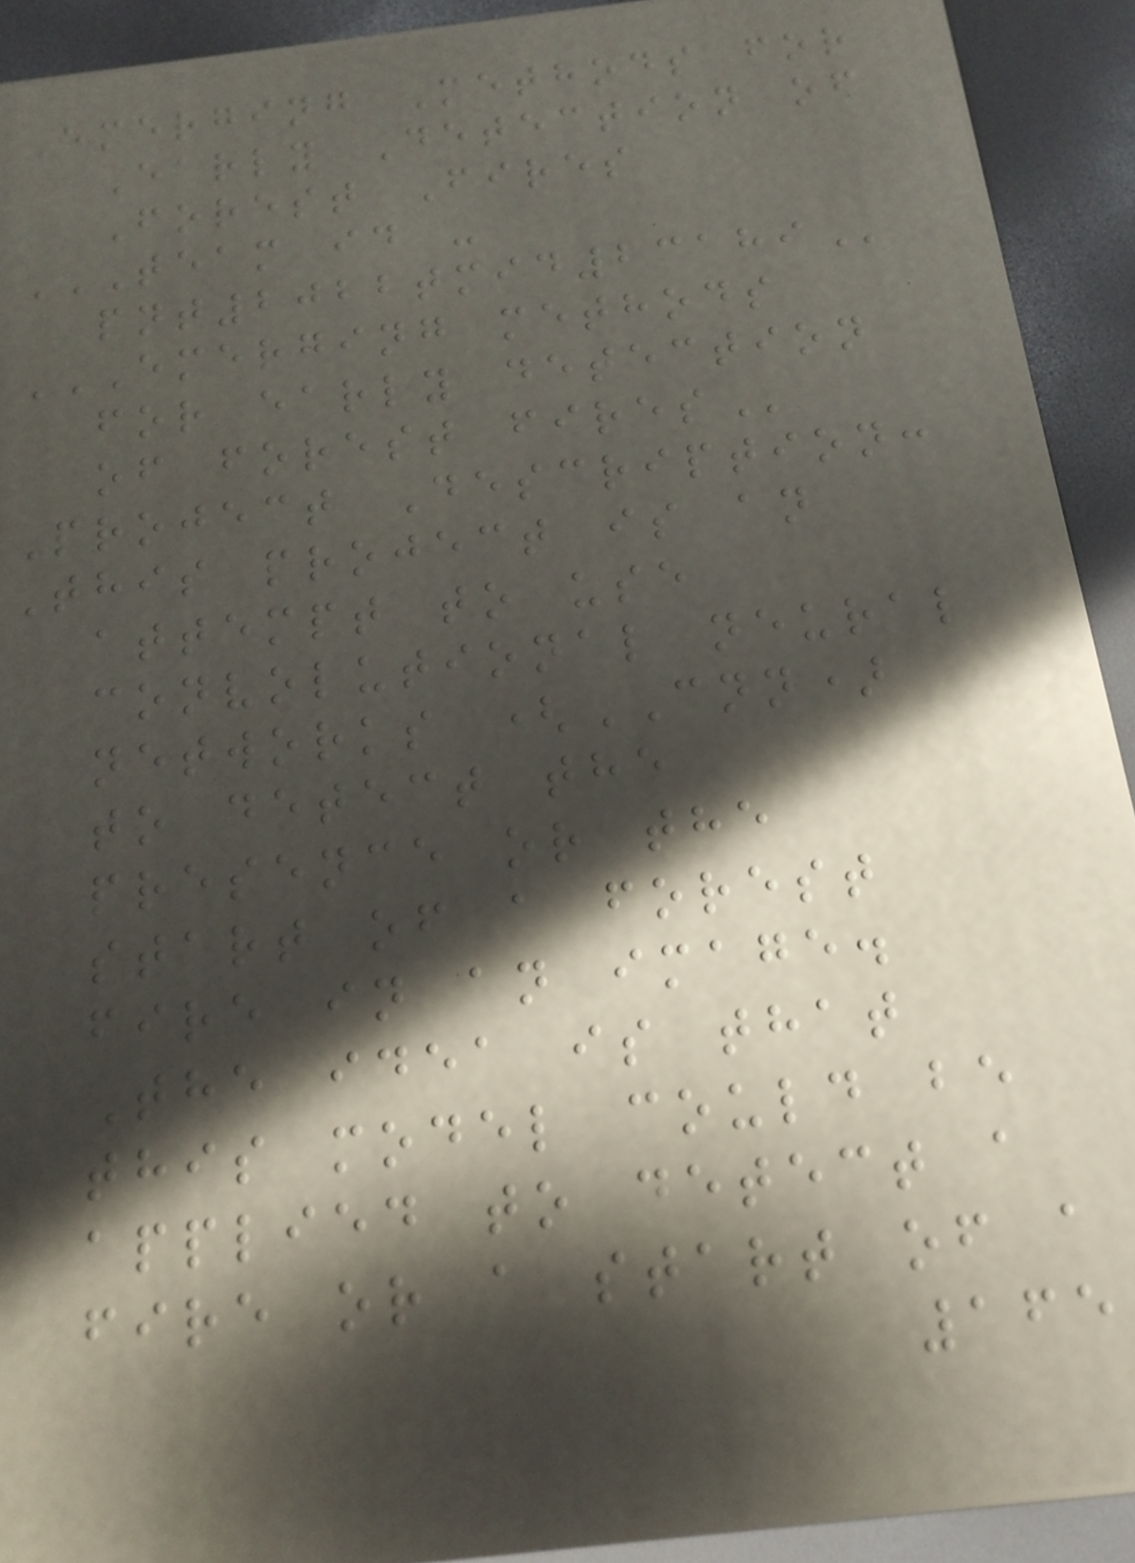Emerging Methods for
Early Detection of
Forest Fires
TEAM ID -
PNT2022TMID23189
EMERGING METHODS
FOR EARLY DETECTION
OF FOREST FIRES
Project Description:
This project is an
attempt to use
convolutional neural
networks (CNN)
to detect the
presence or the
start of a forest
fire in an image.
The idea is that
this model could be
applied to detect a
fire or a start of a
165
